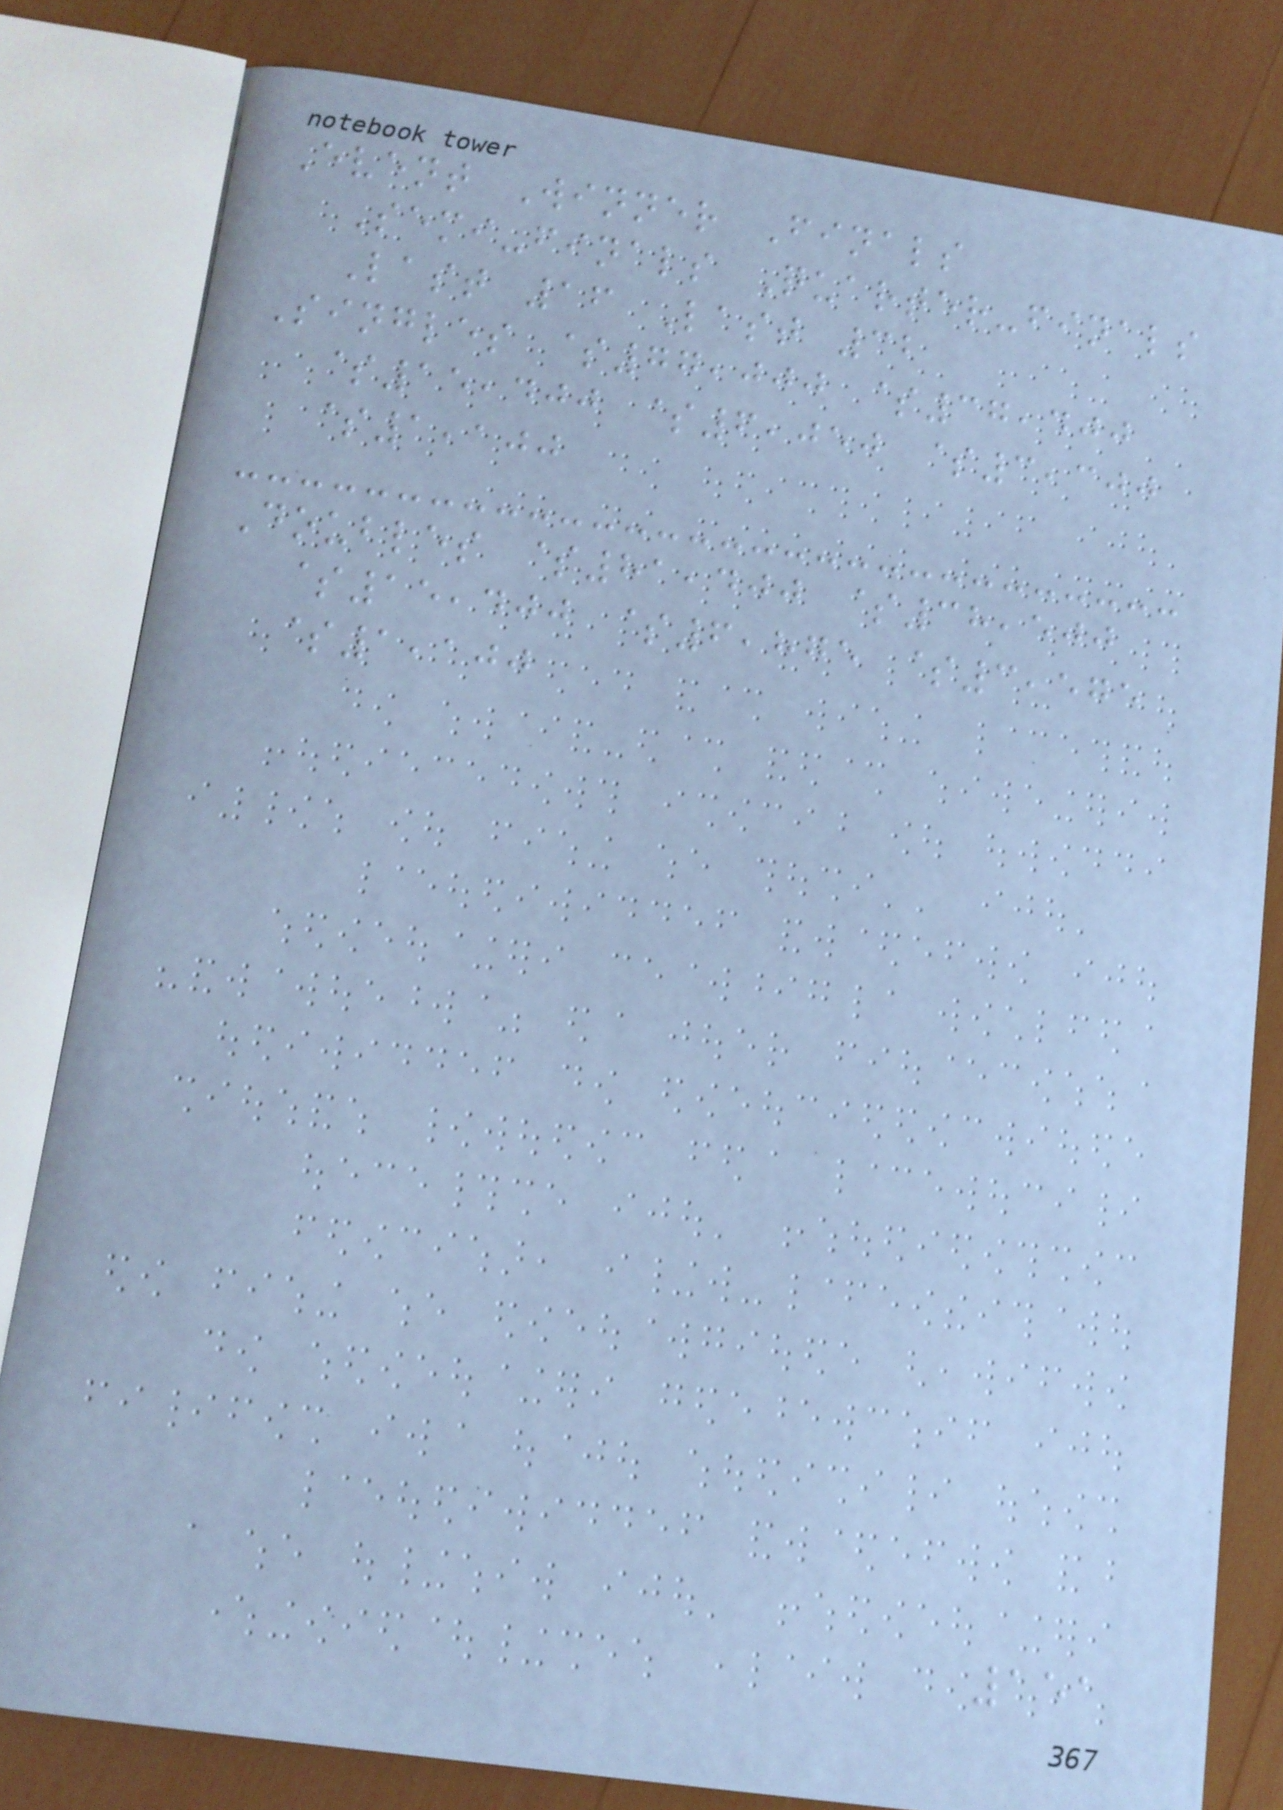Event Winner Finals
Semi-finals Quarter-finals
Last 16 Last 32
Singles $77,000 $37,400
$15,400 $6,050 $3,300
$1,100
Doubles $81,400 $38,500
$15,400 $6,875 $3,575
$1,100
151
